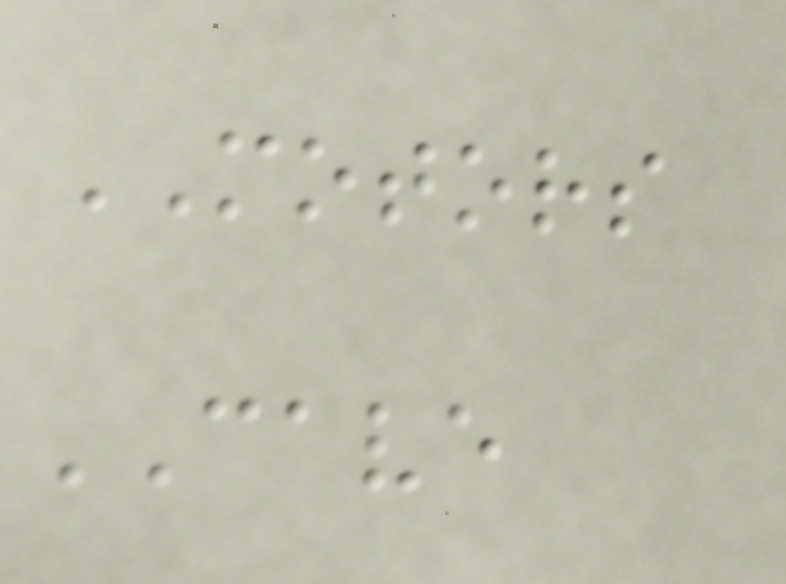MOTORS
CAVE
